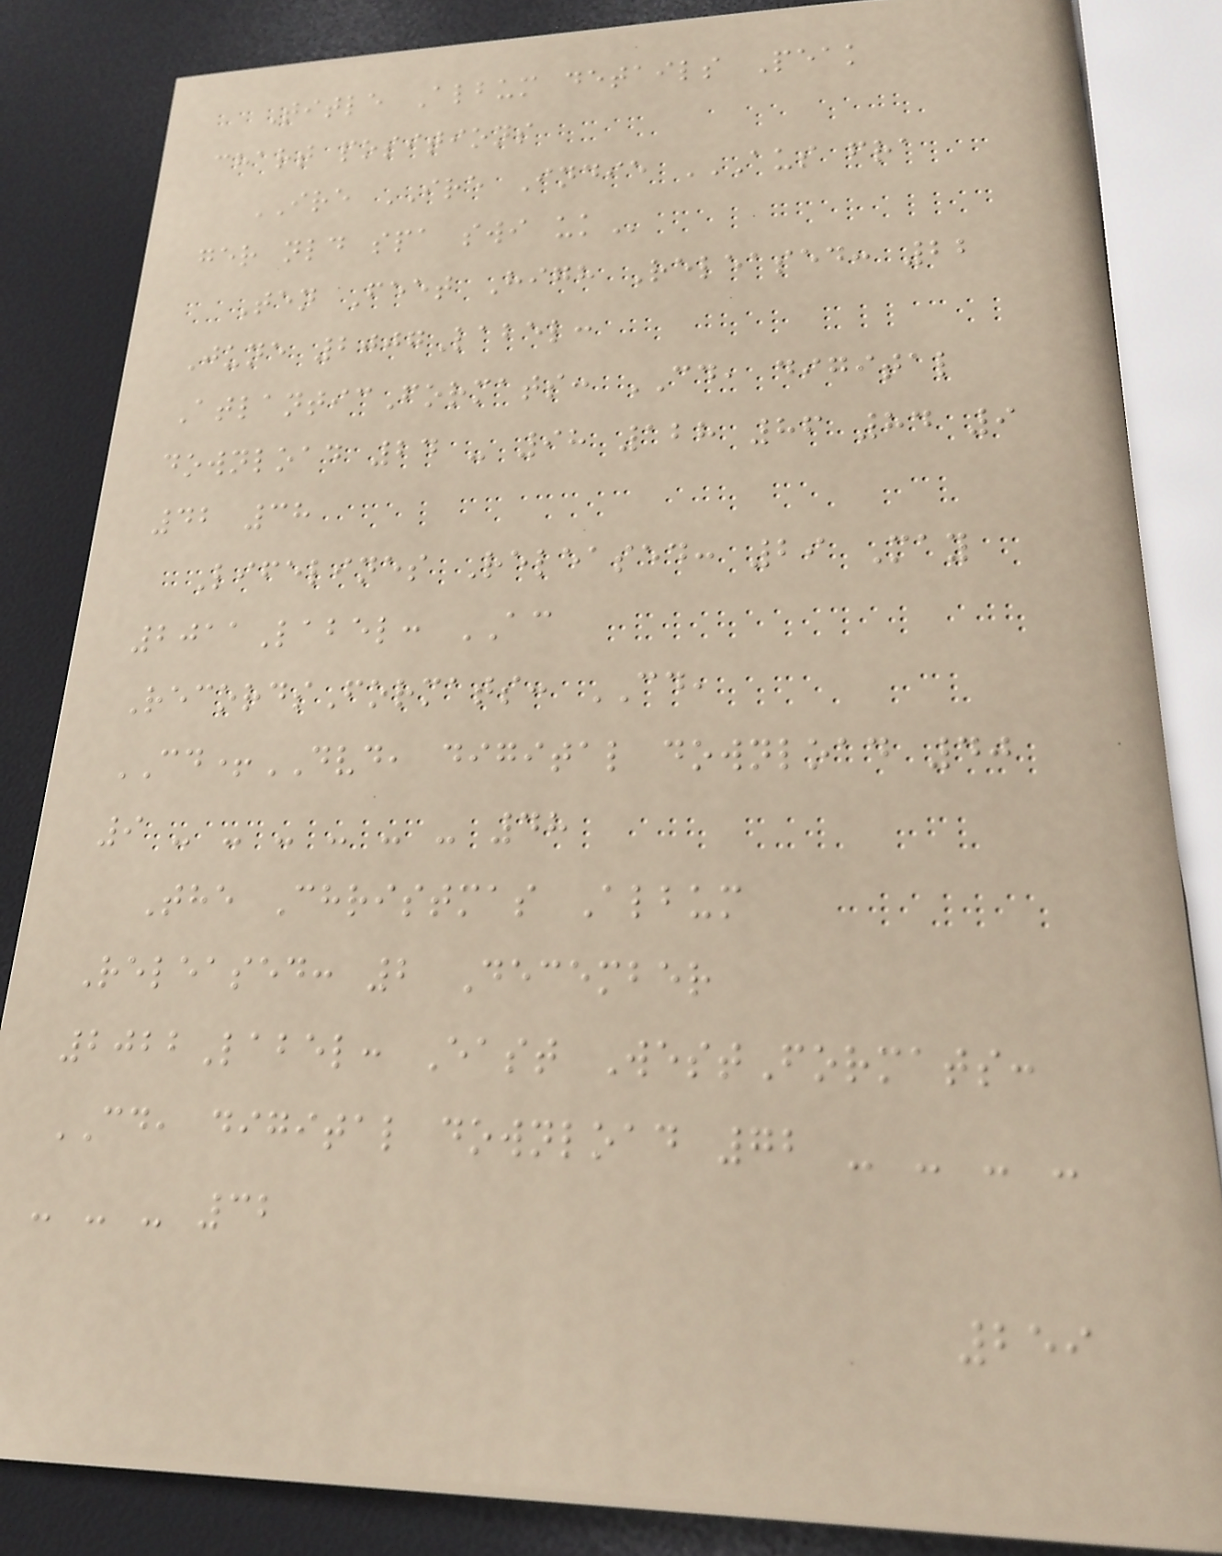Title Album details Peak
chart positions
IRE IRE Indie AUS FRA
GER NLD SPA SWI UK
Ten Feet High Released: 22
June 2007Label:
AtlanticFormats: CD, digital
download 24 - 98 128 86 84 9
42 38
Lifelines Released: 29 May
2011Label: AC
RecordsFormats: CD,
CD+DVD, digital download 40
9 - - - - - - 48
The Christmas Album
Released: 2 December
2022Label: East WestFormats:
CD, digital download 72 - - - -
- - - 32
259
